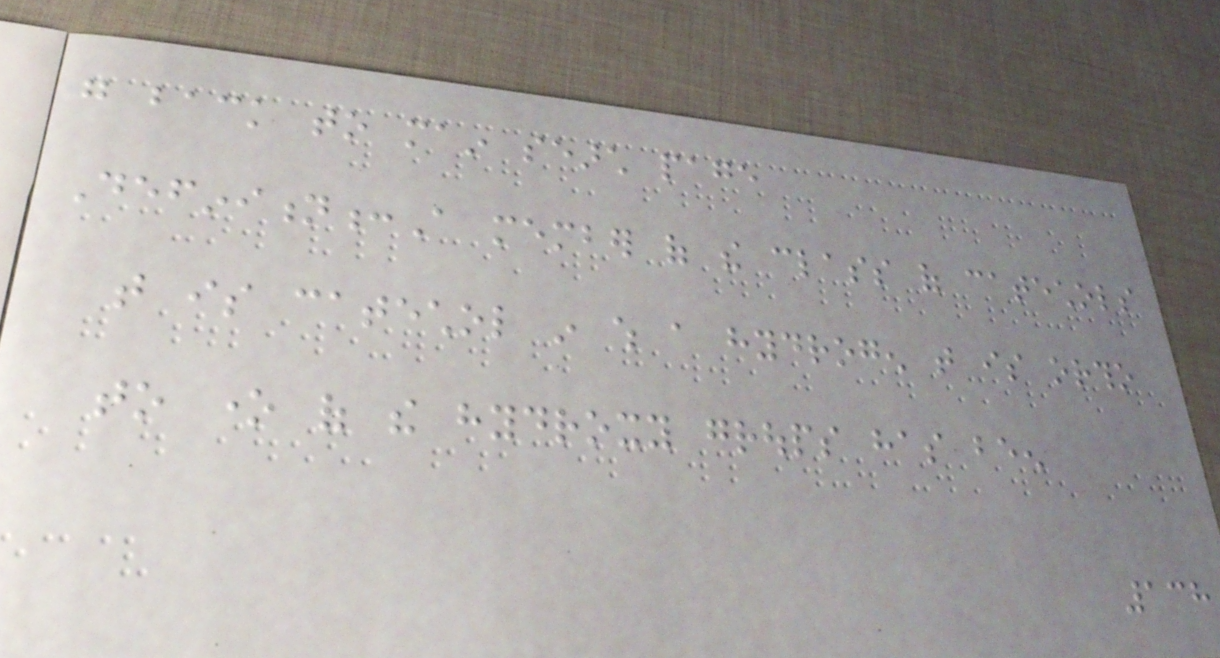go back to main search page
Definition:A member of the class of catechols
that is catechol in which a hydrogen that is ortho
to one of the hydroxy groups has been
138
